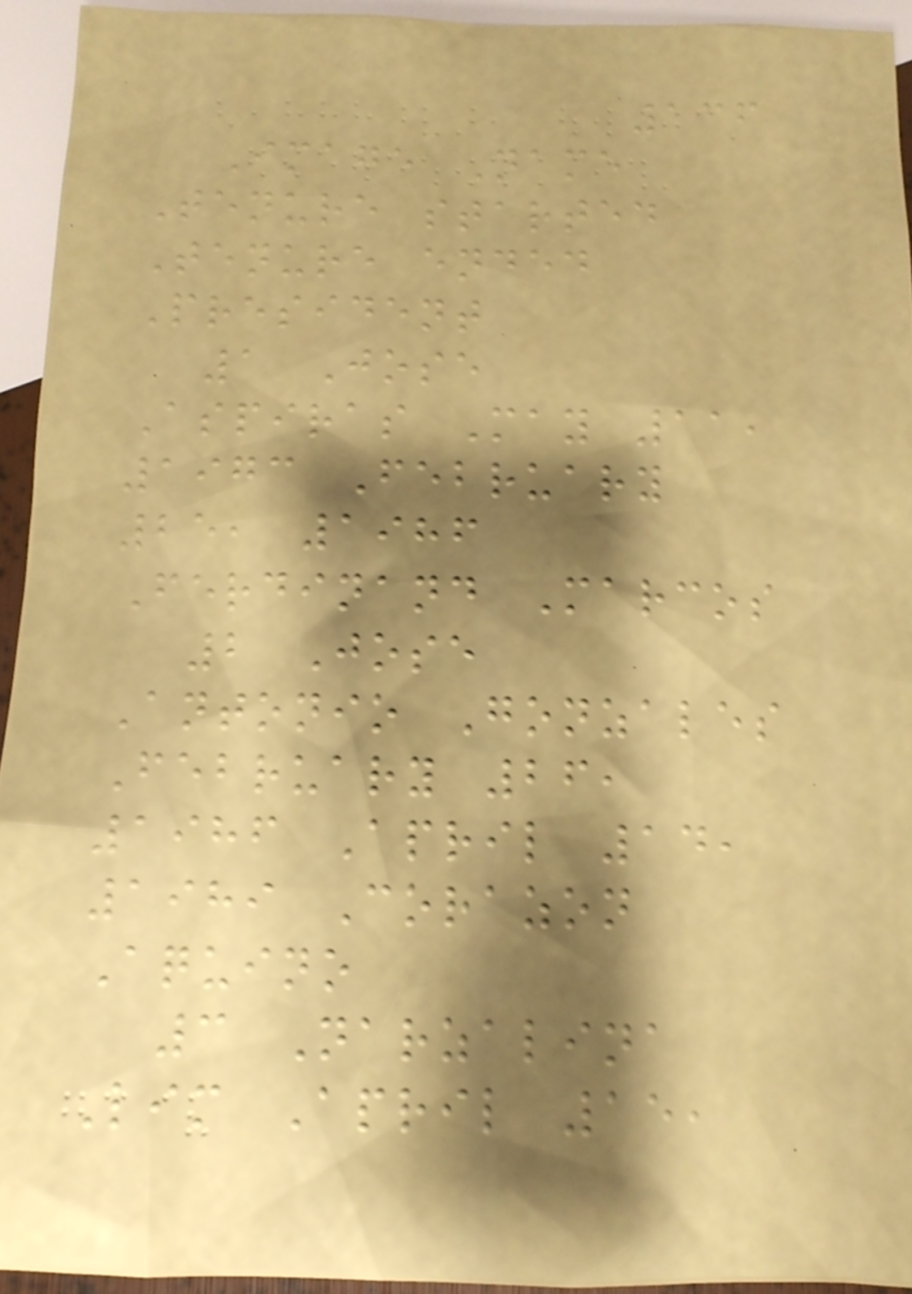136
Image Name
Tenure started
Tenure ended
President
1 Jose
Aspiras May 11,
1973 February
25, 1986
Ferdinand Marcos
2 Jose
Antonio Gonzales
February 26,
1986 April 14,
1989 Corazon
Aquino
3 Narzalina
Lim April 15,
